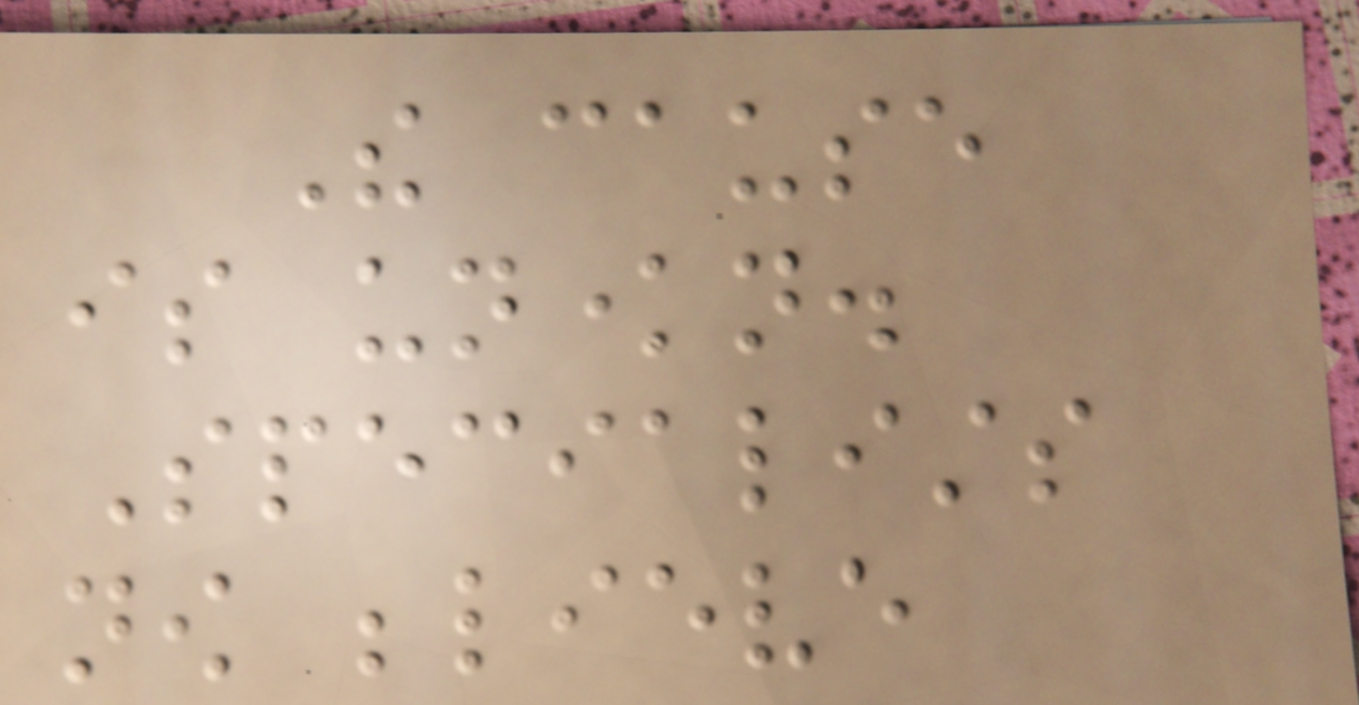The cause
is unknown.
Specialists
now believe
